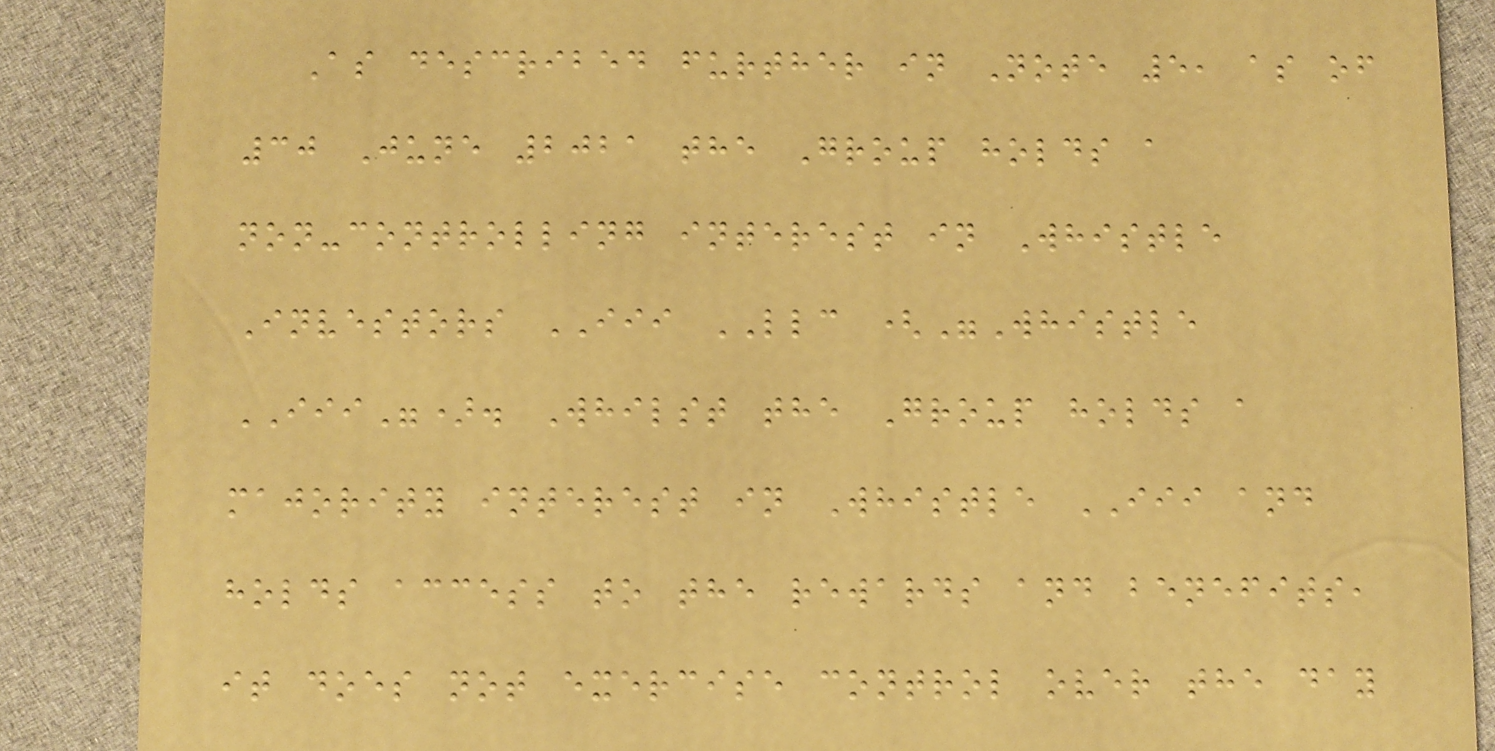As described further in Note 5, as of
30 June 2021 the Group holds a
non-controlling interest in Whistle
Investors III LLC ("Whistle
III"). Whilst the Group holds a
majority interest in Whistle III and
holds access to the rewards and benefits,
it does not exercise control over the day
